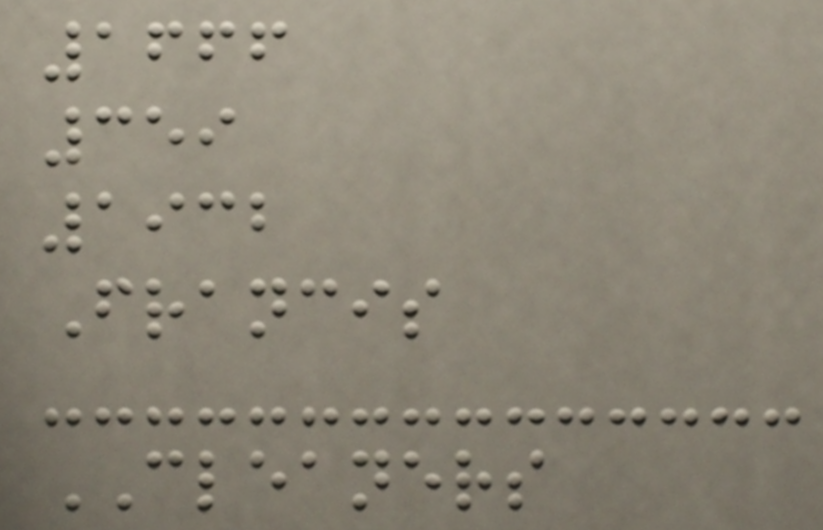1666
359
1932
Francis
CLEANERS
